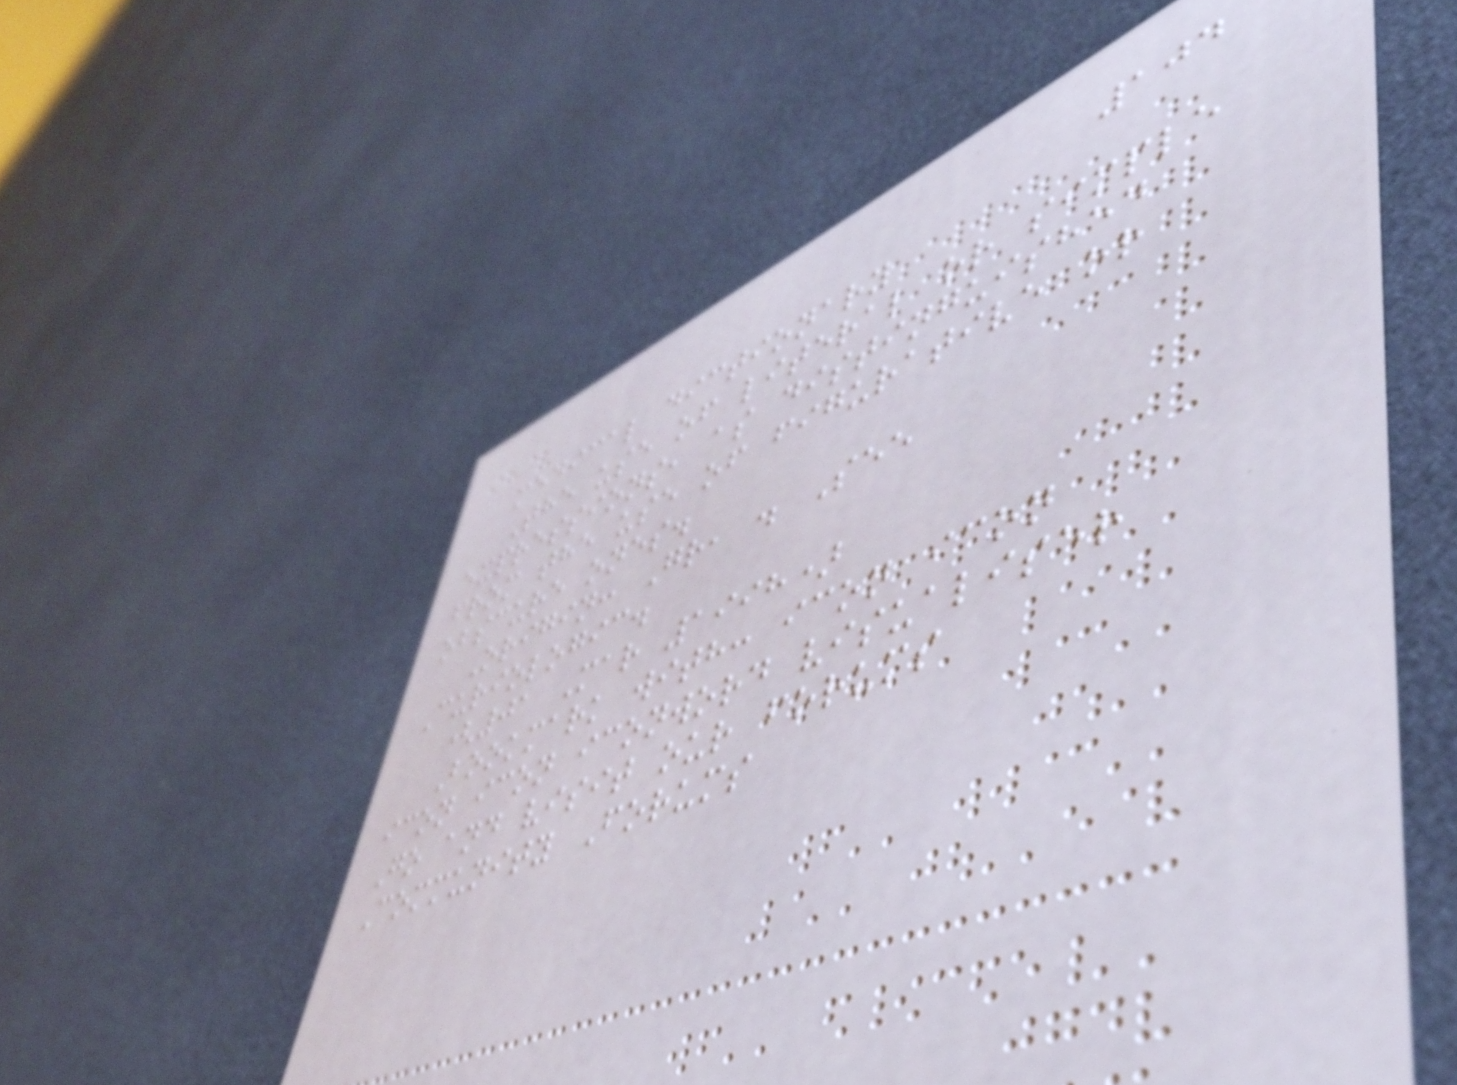104
medical dictionary
The use of literal or simple
expressions, as distinguished
from the use of figurative or
obscure ones.
Origin: Gr, . See
Curiologic.
(01 Mar 1998)
Bookmark with: icon icon
icon icon iconword visualiser
Go and visit our forums
Community Forums
